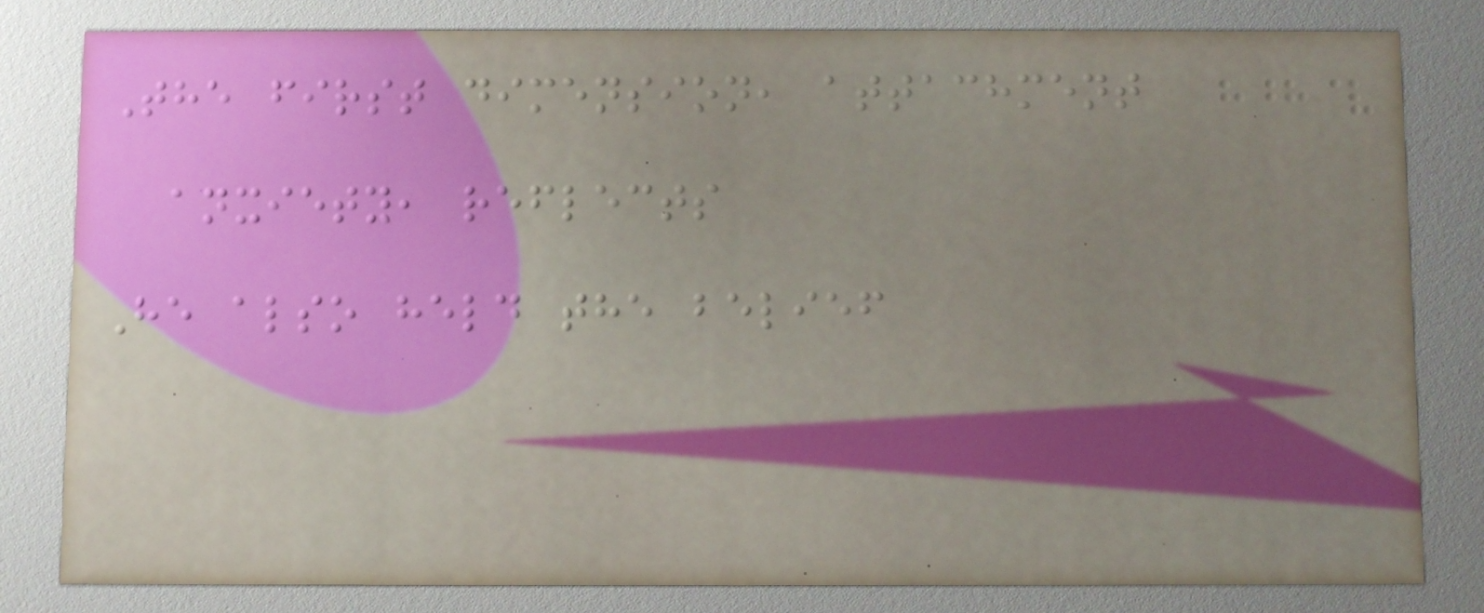The first dimension, attachment
anxiety, reflects
He also held the belief
